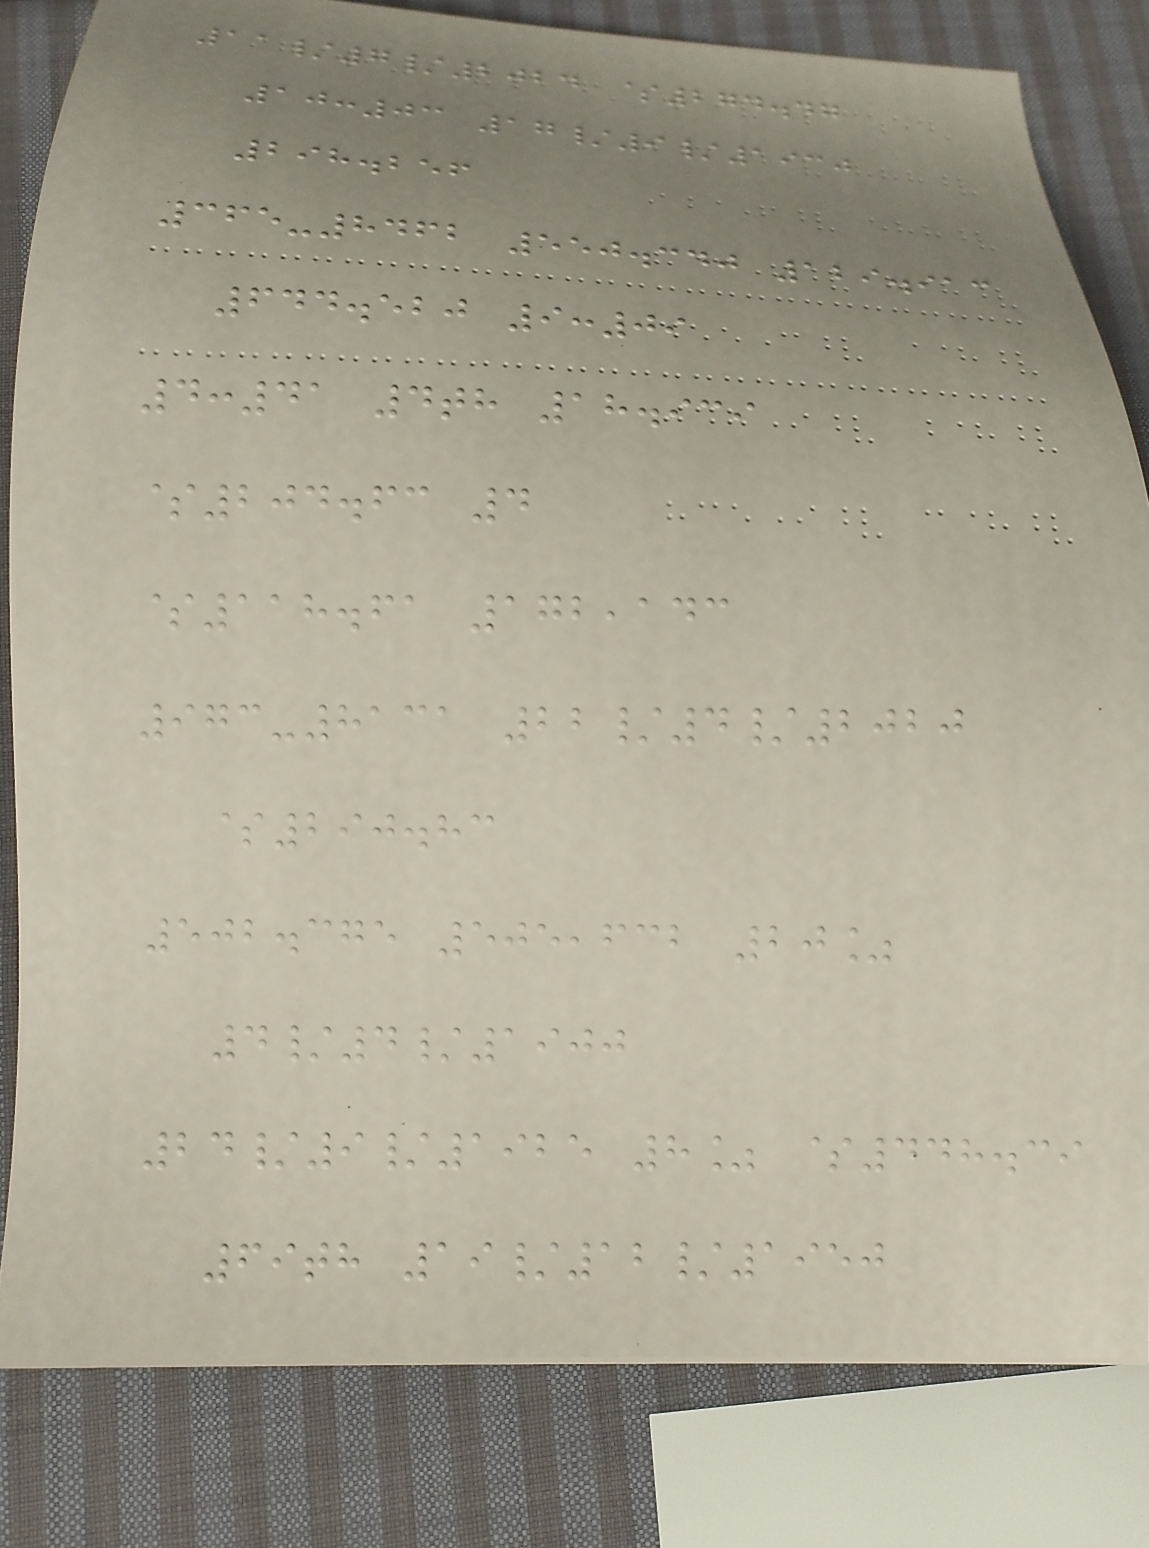11/7/2024 $274.47
10:03 17/9/1930
298.256
365-8462 550.340 129.913
644.520 9:09
4:41 4th 18.939
$204.63 4
$118.61 172,143
973-8131 22/4/2020
$290.83
502.375 505,632 20%
4/4/1900
24/9/1925 8% $448.39
69th 19/12/1950
